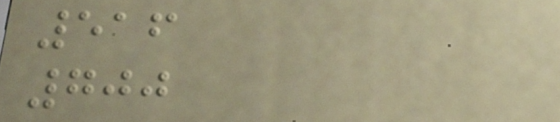516
700
